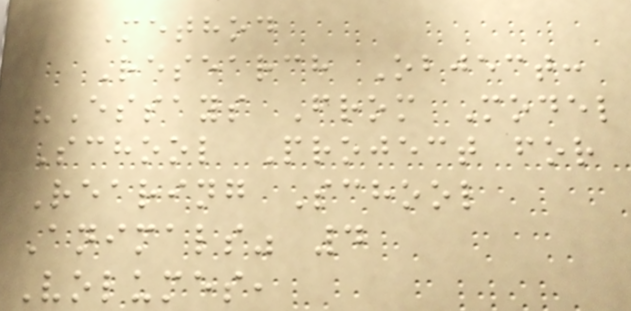Method
Research Object:
"Essays From Model
School Project for
Rearing School
Animals" 4
Volumes,
